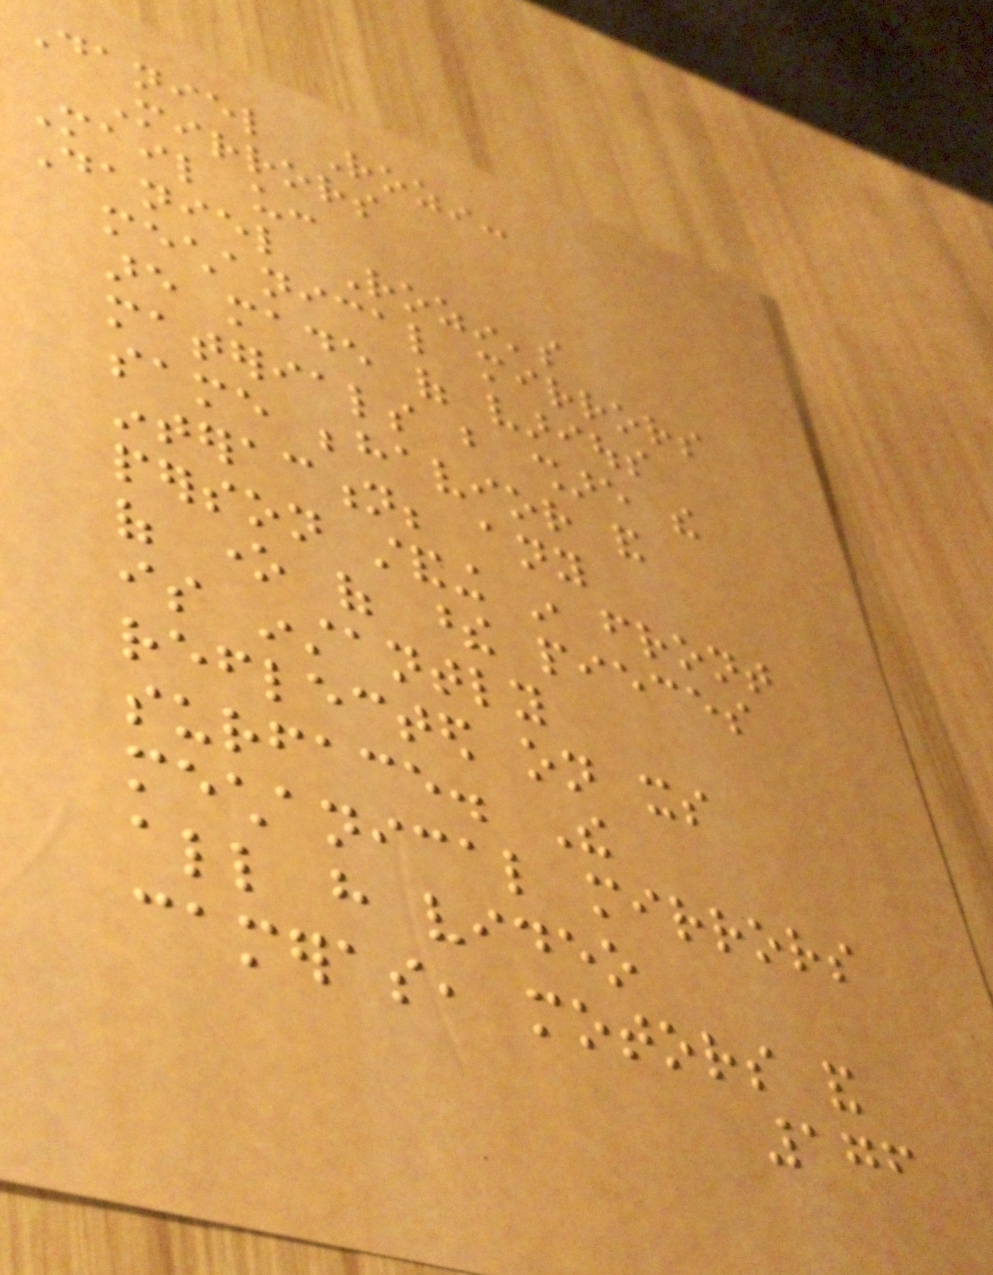Daniel Rozin-
Mirrors
Mail us:
Daniel Rozin's
mechanical mirrors
are made of various
materials but share the
same behavior and
interaction; any
person standing in front
of one of these pieces
is instantly
reflected on its
surface. The
mechanical mirrors
all have video
cameras, motors and
176
